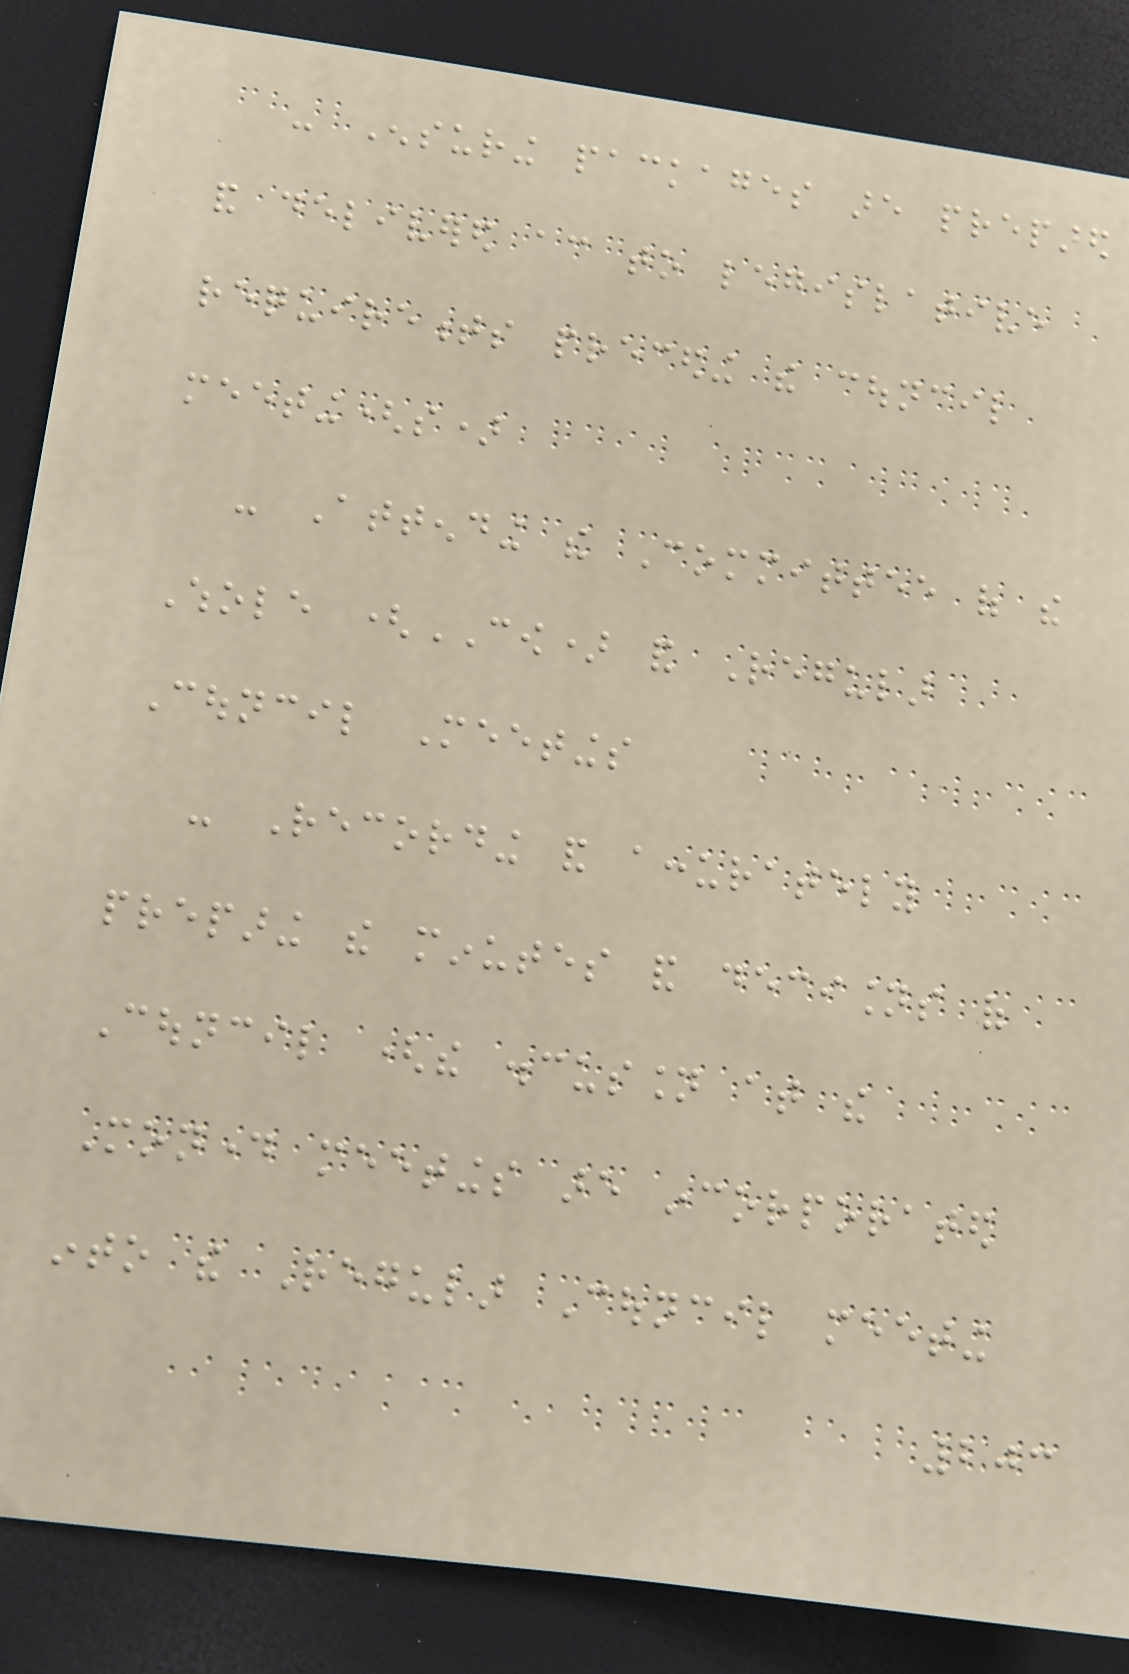- Ensuring packages are prepared
and delivered according to legislative
requirements preceding the council
meeting(s)
- Attending the Committee of the
Whole (COW) and Regular
Council Meetings
- Recording and accurately
preparing the minutes and decisions of
Council (the discussion at the
Monday meetings are incorporated
into the Regular Council meeting
203
